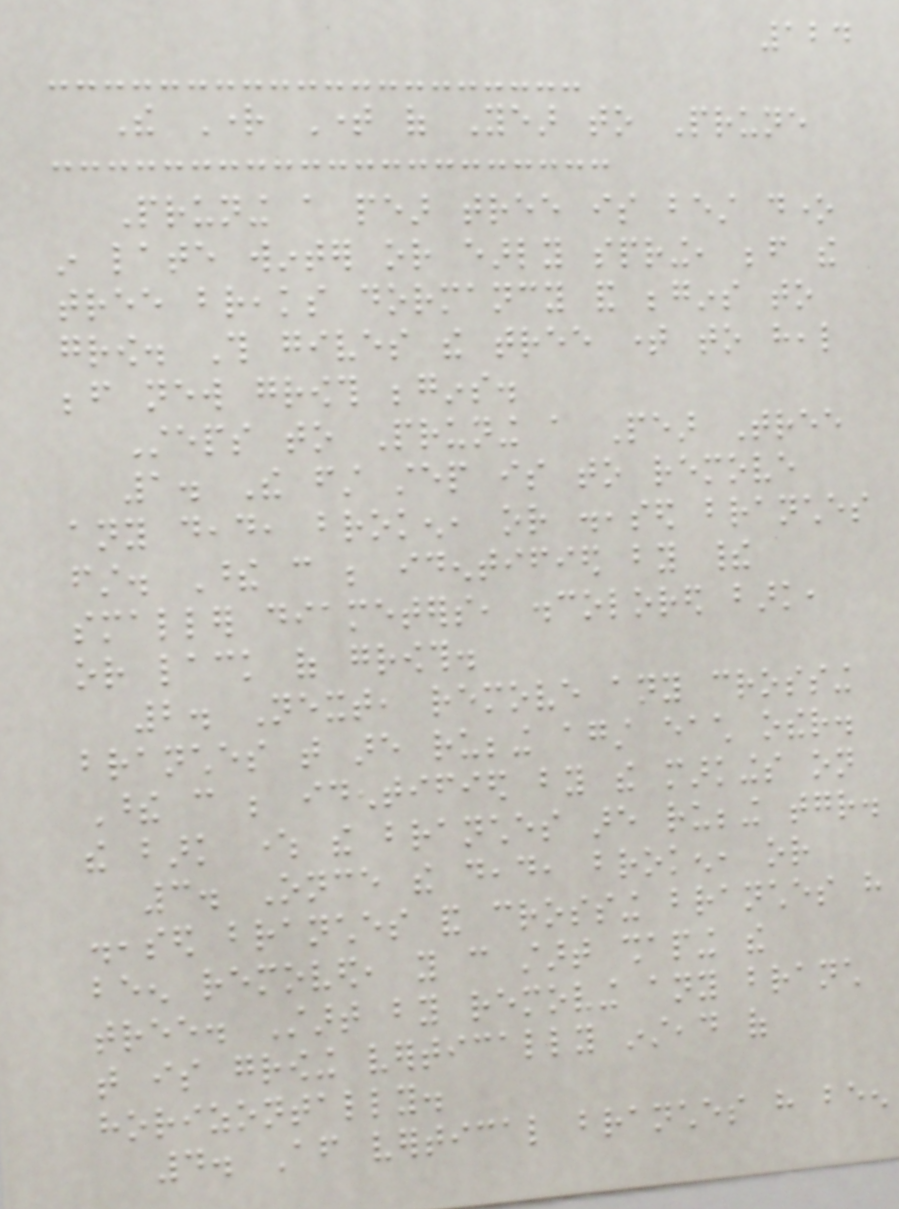124
The Right Time of Year to Prune
Pruning a pear tree is best done
in late winter or early spring, before the
tree breaks dormancy and begins to
grow. This gives the tree time to heal
before new growth begins.
Steps to Pruning a Pear Tree
1. The first step is to remove
any dead, broken, or diseased branches
first. These can be identified by their
smaller diameters, discolored bark,
or lack of growth.
2. Next, remove any crossing
branches that are rubbing against each other.
These can be identified by the markings on
the bark where the branches are rubbing together.
3. Once the dead, broken, or
diseased branches and crossing branches have
been removed, you can start shaping the
tree. Start by removing any branch
that is growing vertically instead of
horizontally.
4. After vertical branches have been
